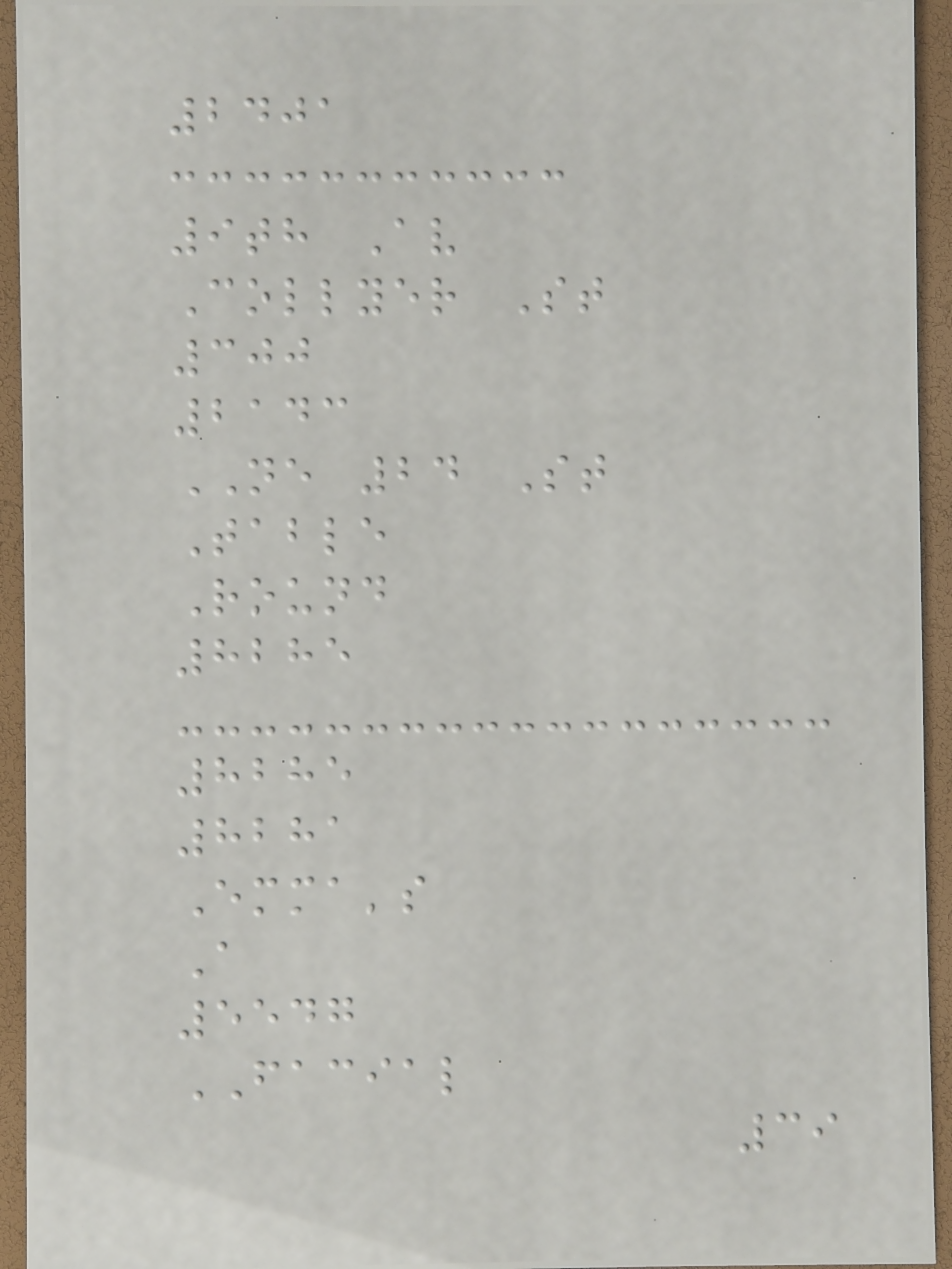2401
9th Av
Collyer St
300
2143
NE 24 St
Table
Round
8285
8285
8281
Emma's
A
5547
FACIAL
39
